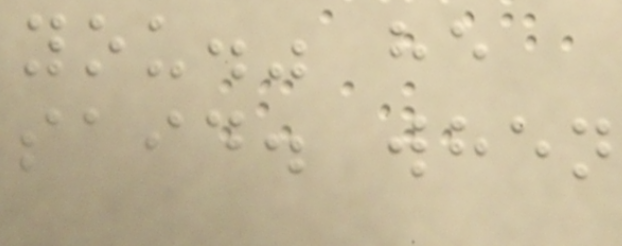you." he
said. when
